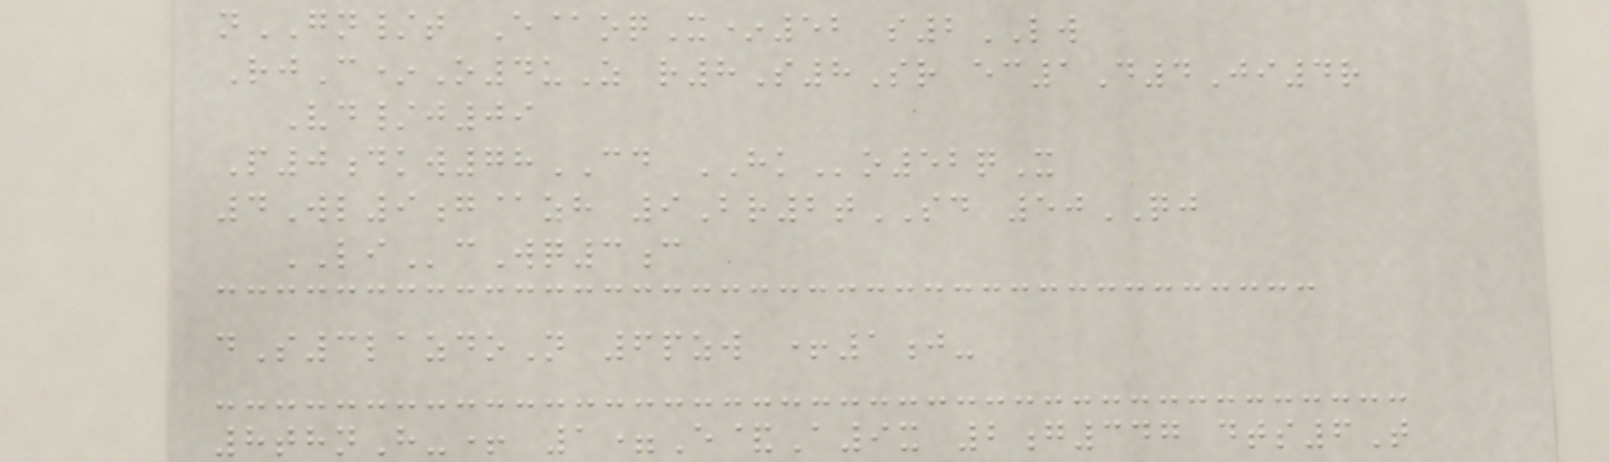nGN/t E@oqX*52 s2LW
RjC*O4uZ r8S8Sr ec1D4Ji4r
Vd/j09
P0dkw78CD HKo52qX
4Wl9g@zh 9Br2tSD 50QJ
LIcWq3c
dS3lazdoN 6pzw +1j-
8thnH-+ 1=E&A9x 2g347 dts6T
